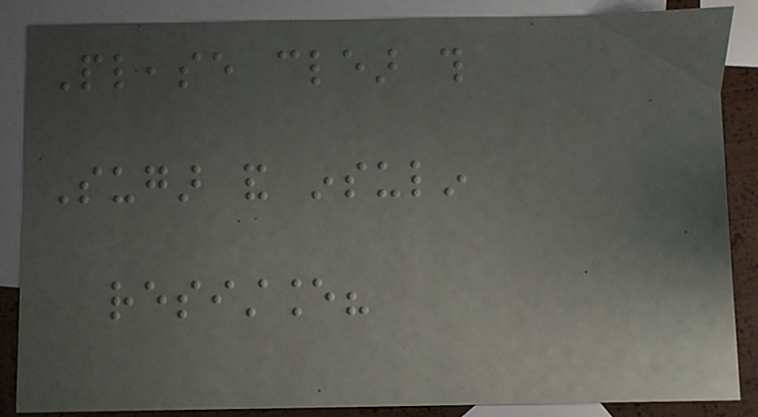Please clear this
Sugar and insulin
resistance?
